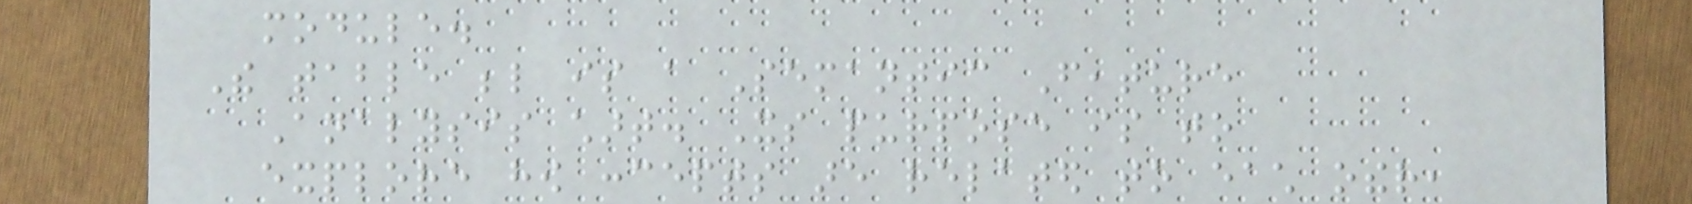module.
The table below is a Semantic Feature
Analysis chart. Its purpose is to
explore how concepts are related to each other,
